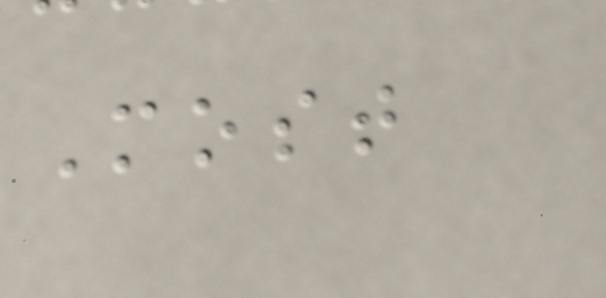Most
